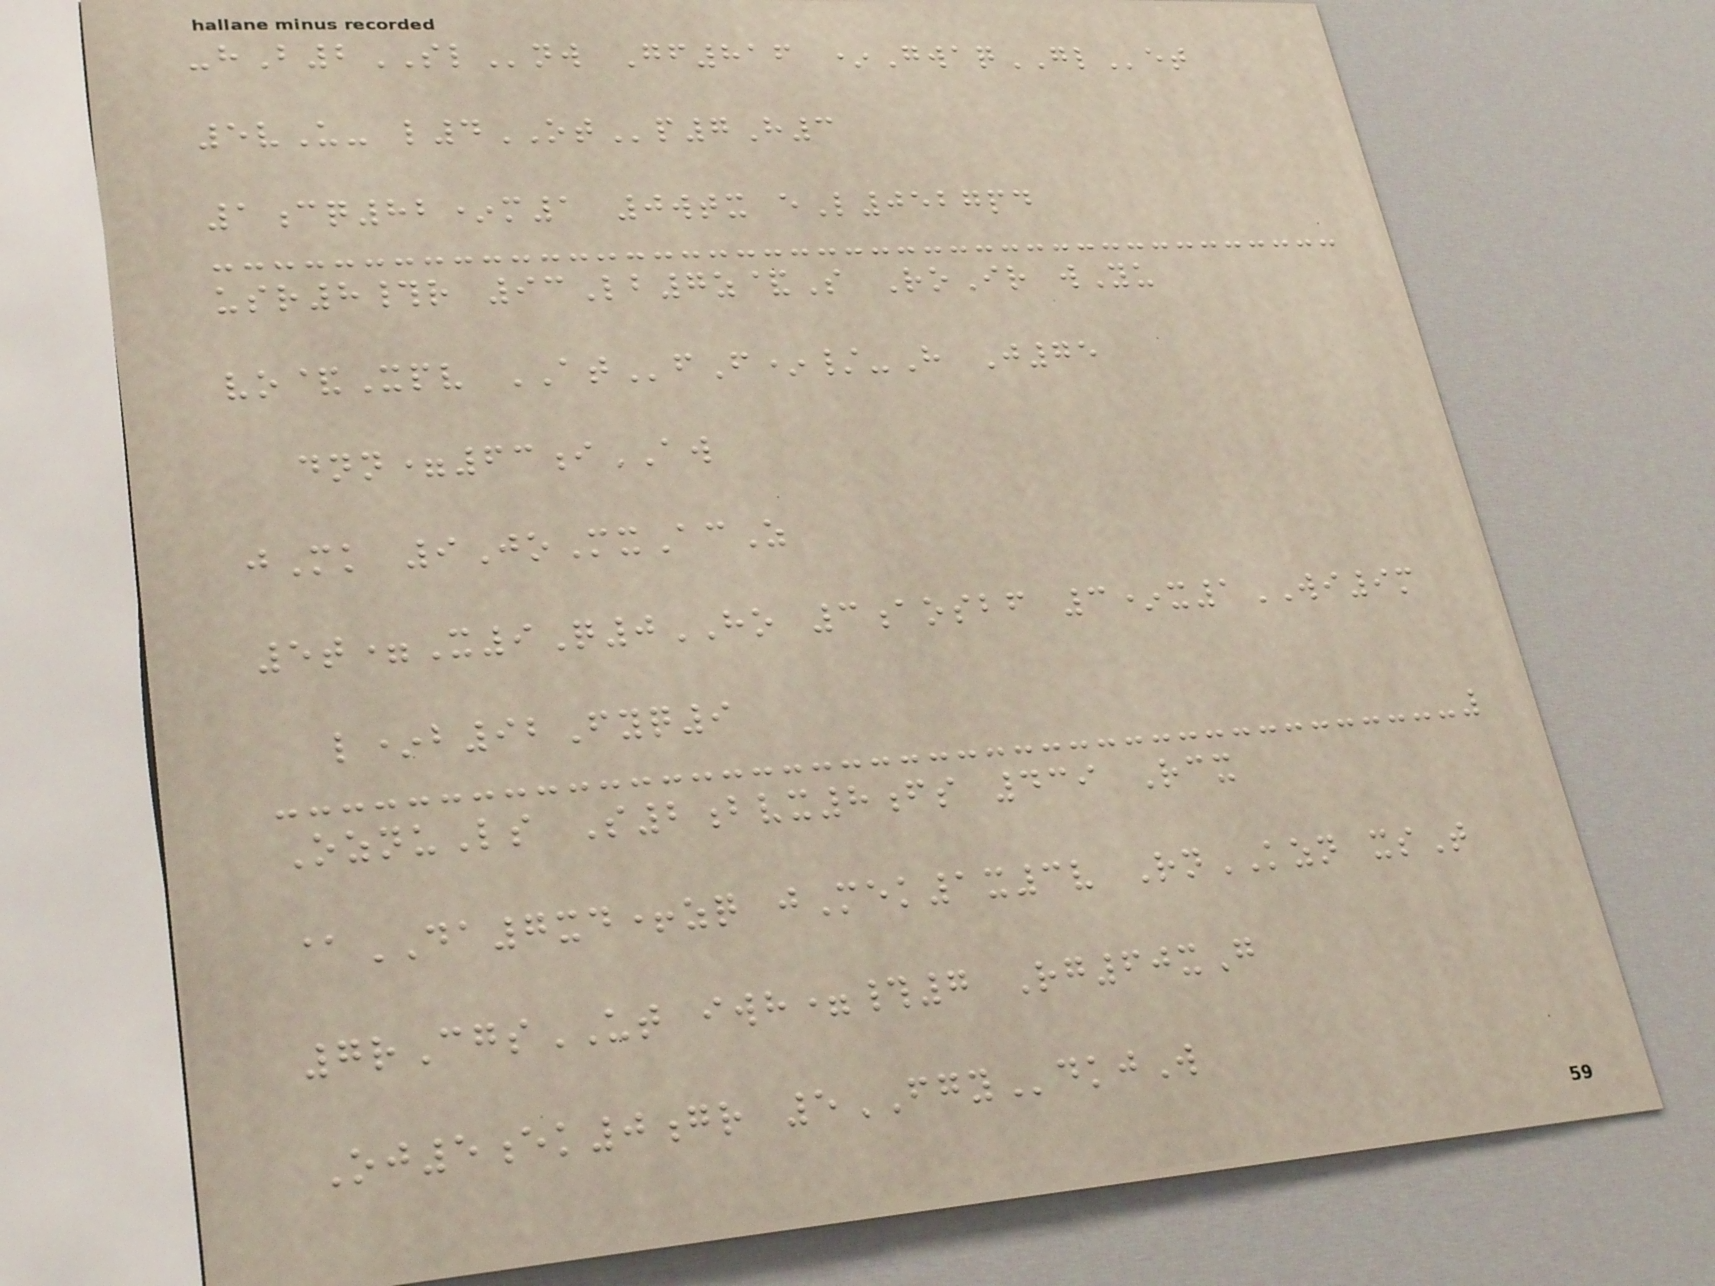-hB2SLnw Gf816 *GwaqGLet
5vU- l4OTp7H3
1cq82*m1 0wtx eL0527pd
usr8#r 93Lb7z&S RoIr wYu
vo&Xpv ATfF*/-H J75
dnn=63iAW
jMk 9JoMxAcZ
5t=X9Q0HO 3aosbf 3*x1WI9m
l*b92Fyq9
OznuLs S2bvx8fs 439 Rcx
@DA7xd+zq jMek1x3v RnKZN xsT
7rCgsUT iwh=#7 Rg60xG
Oj5ek0gr 5FGYdkjW
